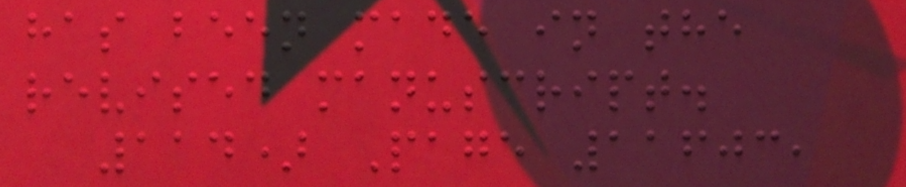has been made in the
revised manuscript.
114) Page 11603,
